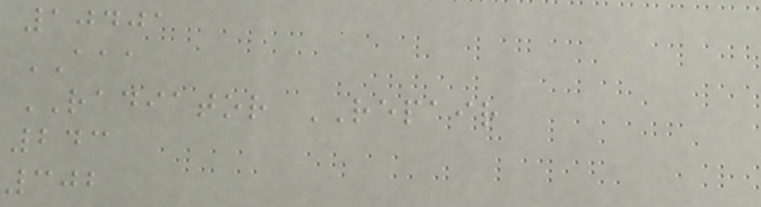10401
AAA
RADIATOR REPAIR
243
302
